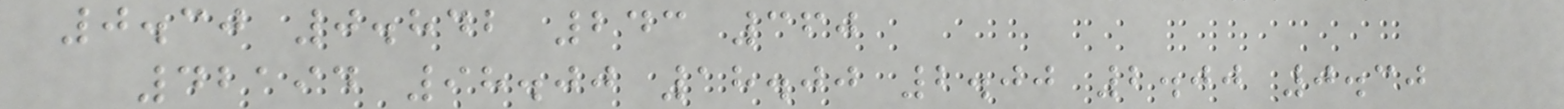0.30 0.842 243 360
42194 98.00 18.00 2.00 2.00 0.30
